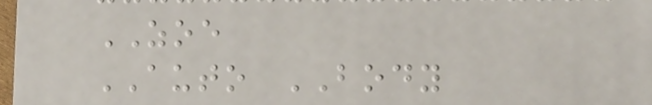ZOE
AUTO BODY
